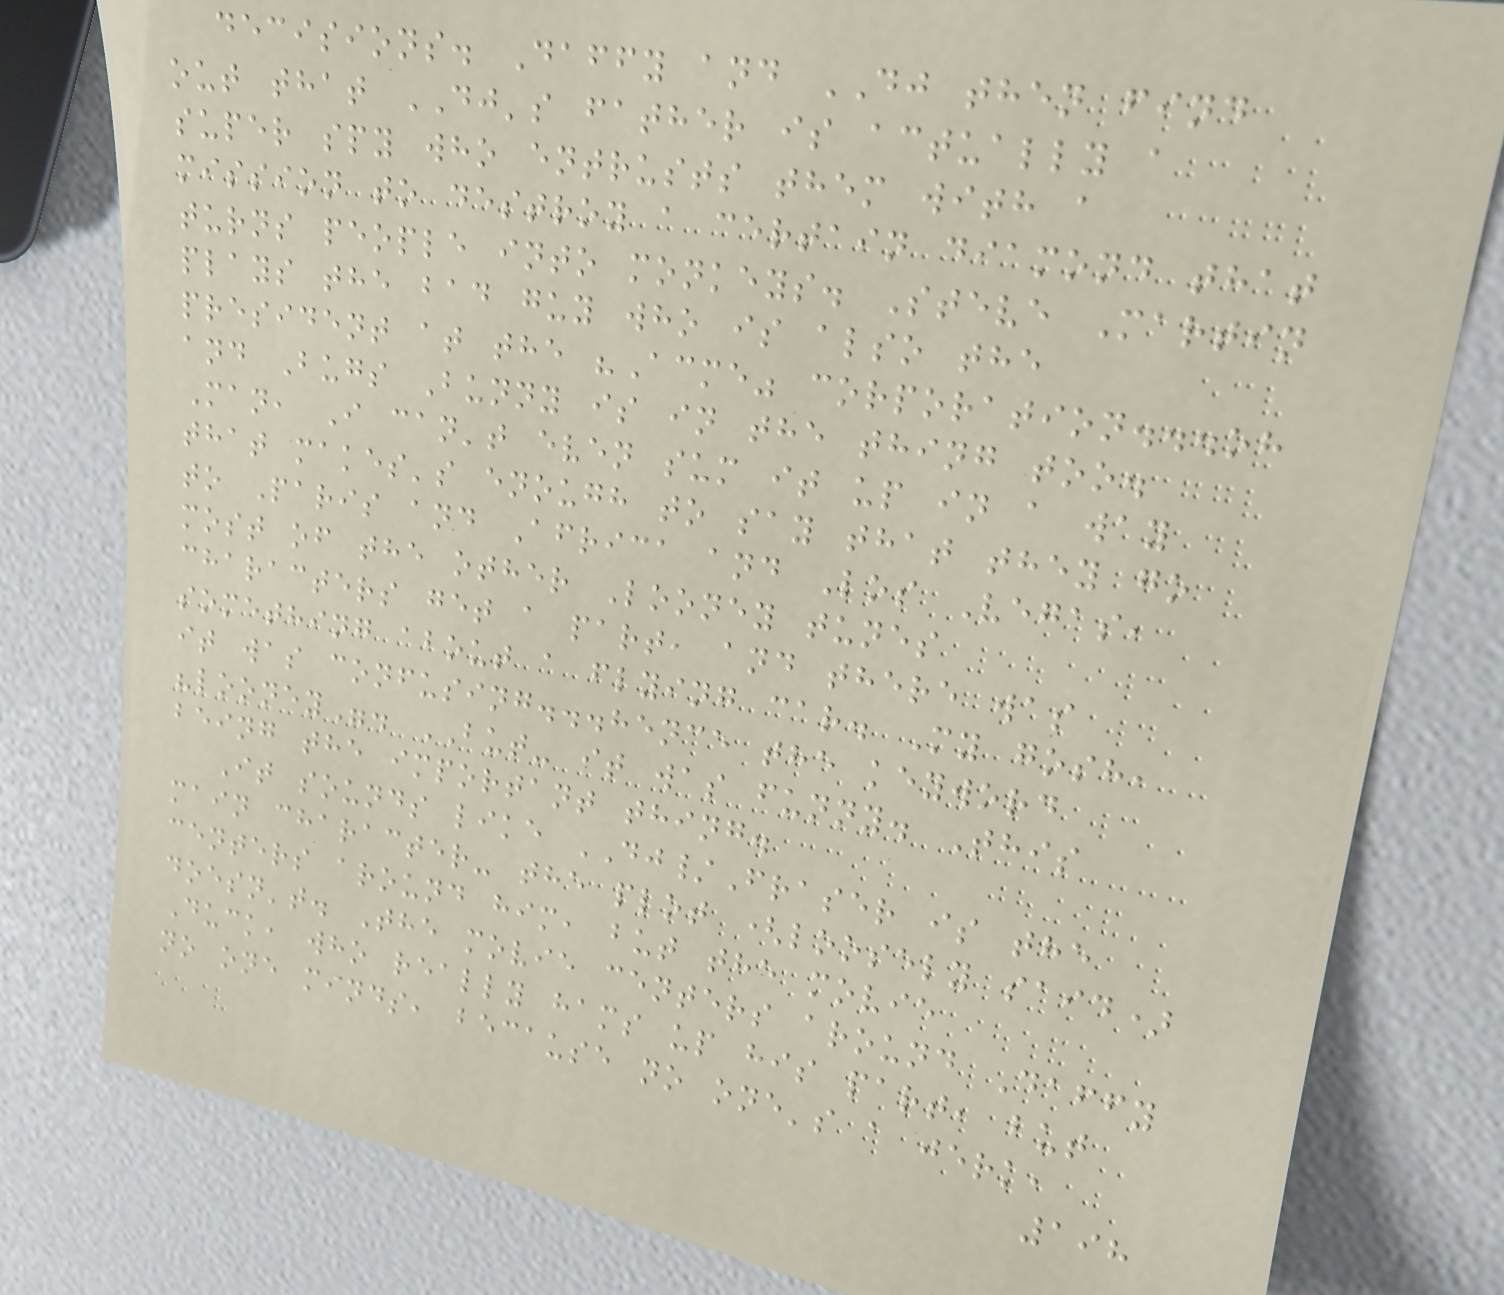decisions. Daffy and DJ then find
out that DJ's father is actually a
super spy who entrusts them with a
mission to destroy a certain diamond that
turns people into monkeys. Steve Martin
plays the bad guy who is also the
president at the "Acme" corporation...oh
and Bugs Bunny is in the thing too.
Man, I can't even sum it up in a way
that makes's enough to say that they go
to Paris and Africa and Los Vegas,
most of the other Looney tunes
characters get a part, and there was
something about a flying car. My gosh,
it was confusing...hence the keyword
"looney". BUT- it was funny. This
being the important thing.
It sounds like DJ/Fraser is the
main character- the plot (loosely said)
centers around him, but the movie
doesn't. The movie centers around Daffy
Duck, who really hams up his part, but
no one minds, because no one's a jerk,
198
